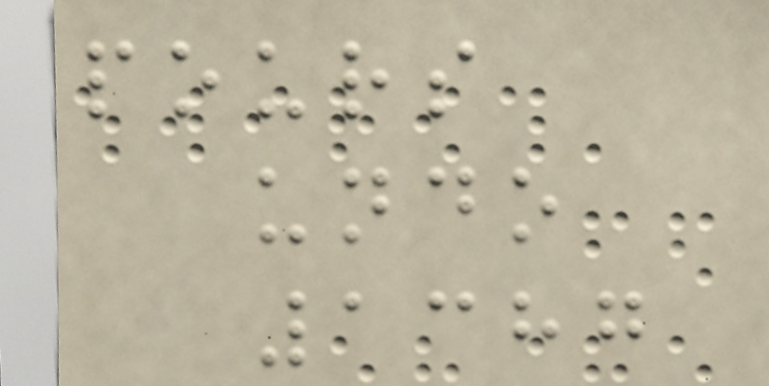pours
undo
1387
